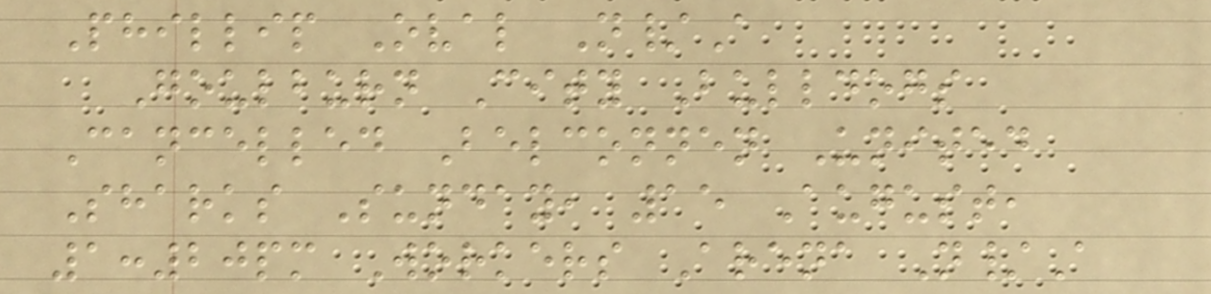Phillip Oval N/A
Goulburn City Bulldogs
Cancelled Belconnen United
Sharks Sunday, 15 August,
1:20pm Workers Arena N/A
